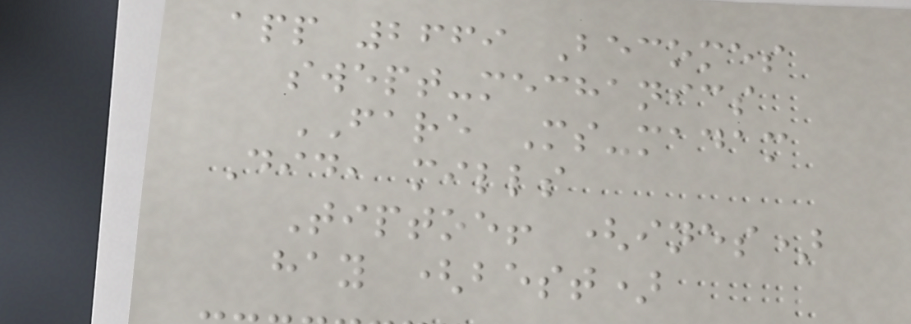app 2669 Becomes
swept-mechanics
FARE Ms-madam
Did, mills
Tiptoe! (ines)
hay (best)
